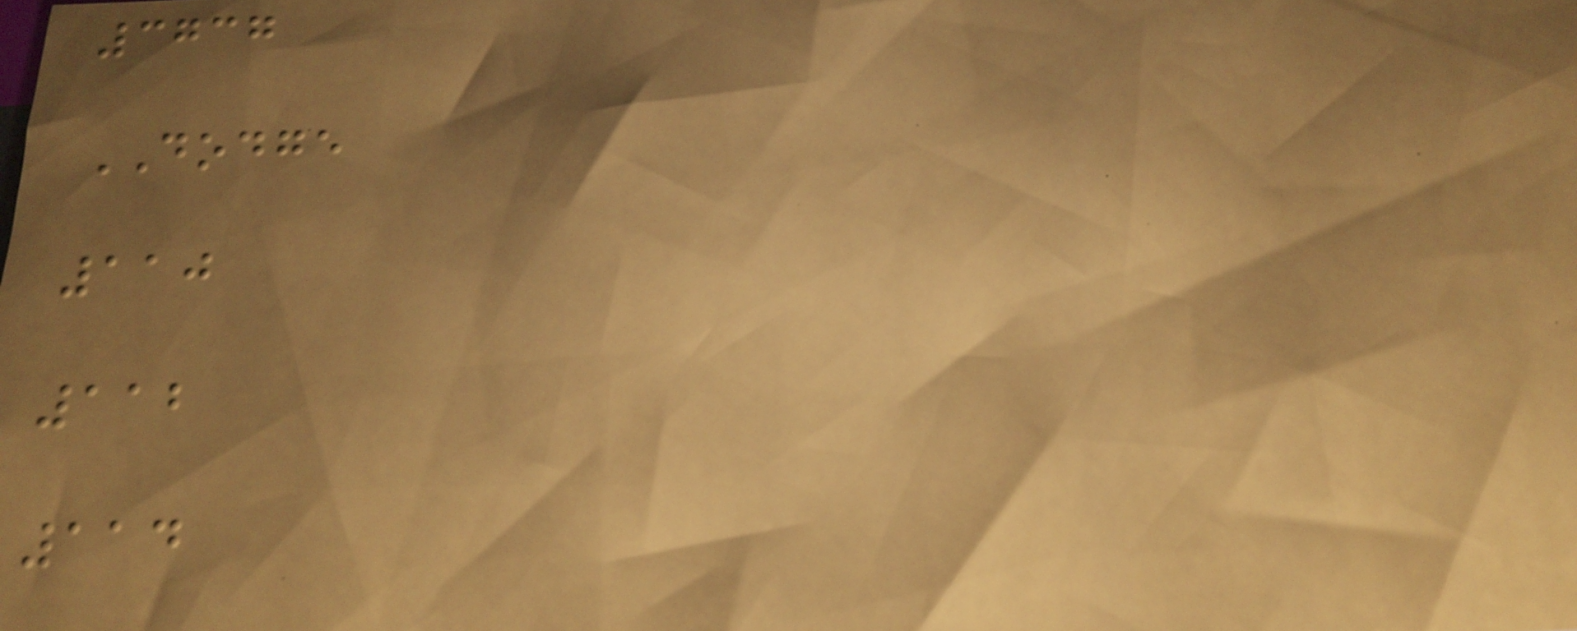3737
DODGE
110
112
114
